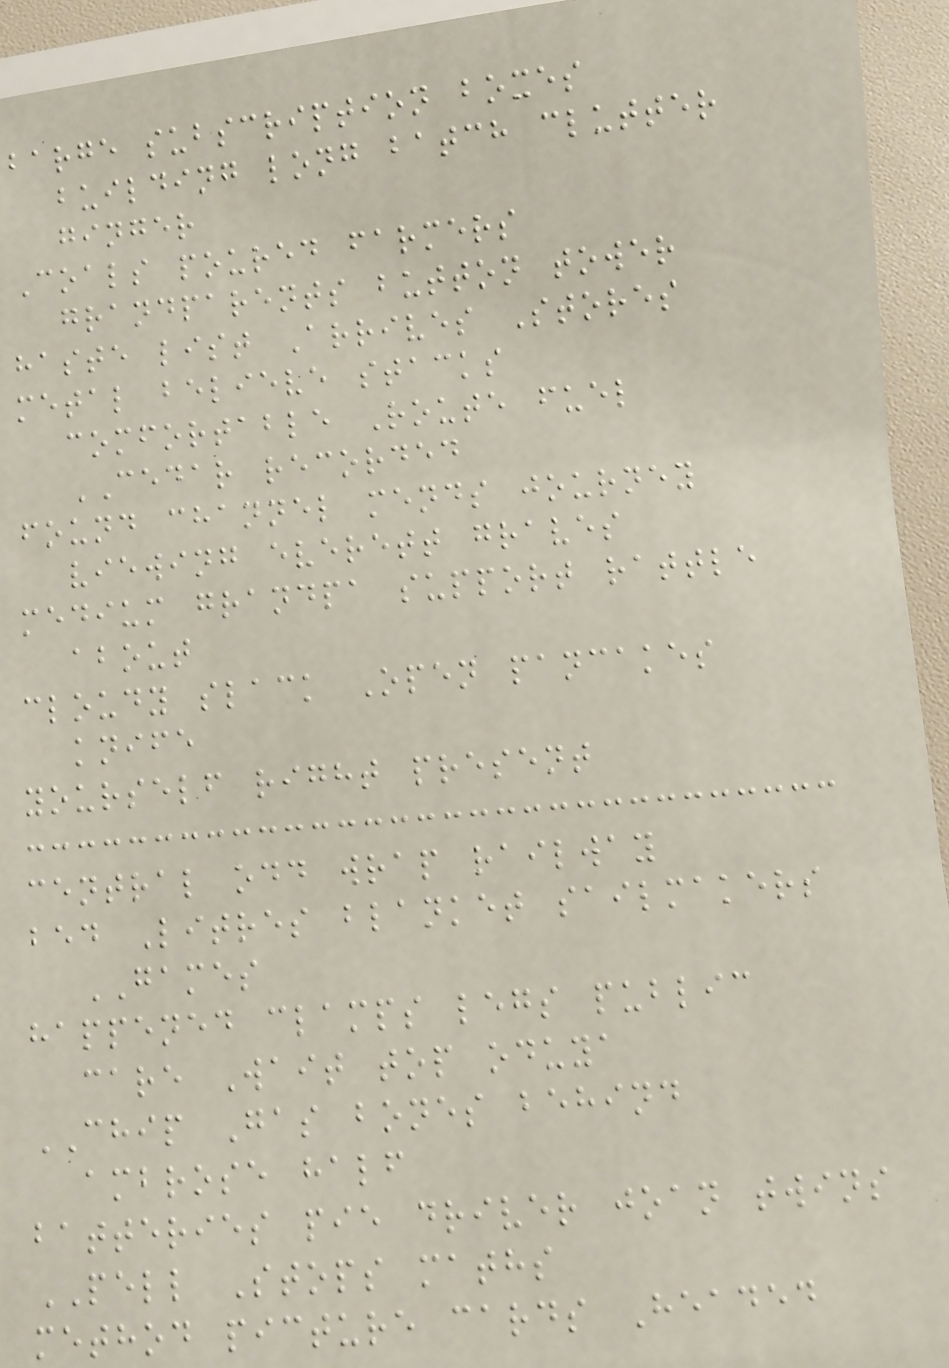barge subscription boxes
building long batch clutter
ginger
Coals poured farmers
grandparents button tower
haste list Arrives Stores
metal believe stacks
comfortable Route fuel
CEDAR recorded
found channel mends journey
viewing everett graves
medium grandpa support rattle
about
cloudy slack Open pancakes
knife
yourself right present
central odd wrap railway
bed Litres blanket sailmakers
GAMES
happened clamps legs public
care Wait top oduya
CHIP Gas bones behind
ambrose half
batteries pie driver joan twins
PELL Stops maths
method picture cards Headed
